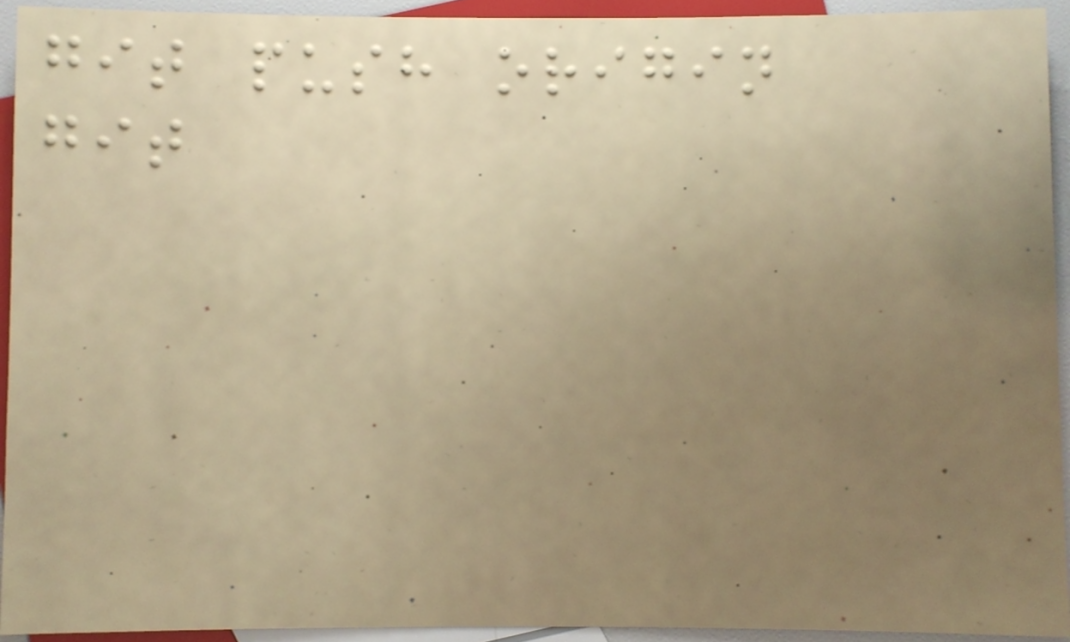git push origin
git
